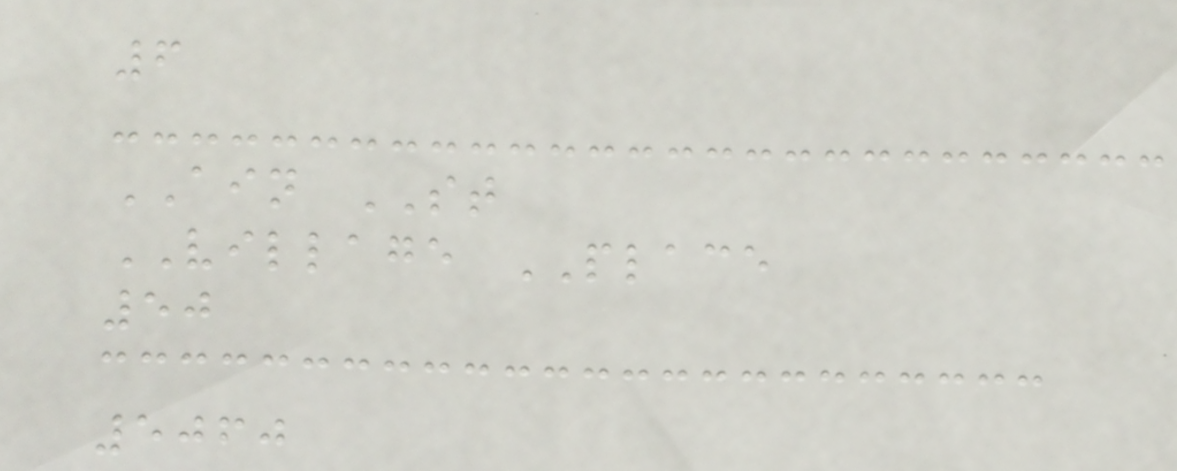6
AIN ST
VILLAGE PLACE
50
5060
